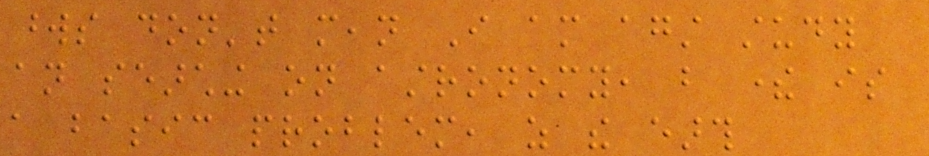words don't mean I am against study
an searching on astronomy, but there is
a basic problem, as the earth
